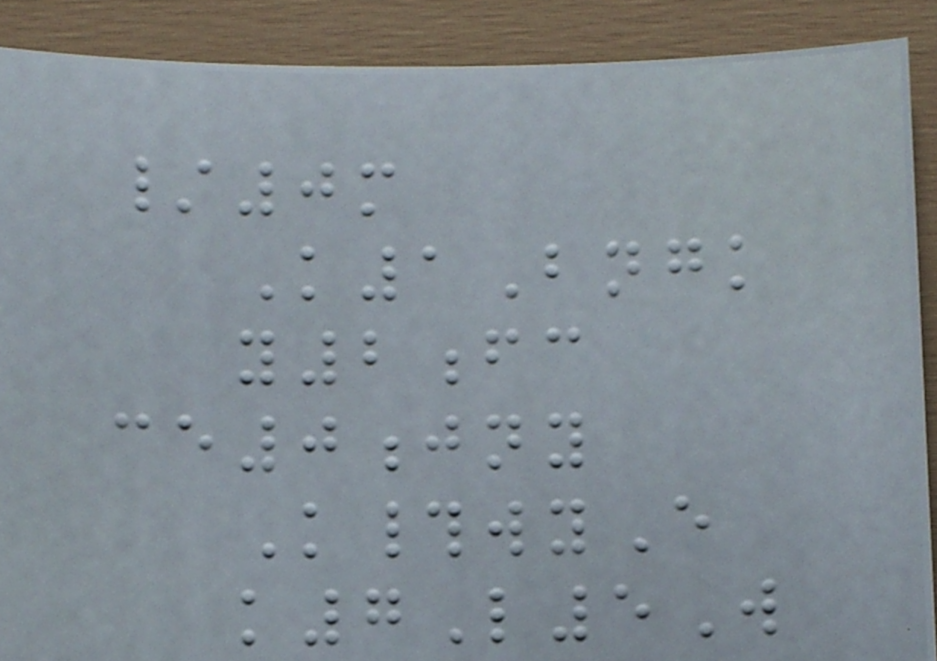/0m
K1Bngk
y2fc
ce0jny
K#wyE
k7L5W
